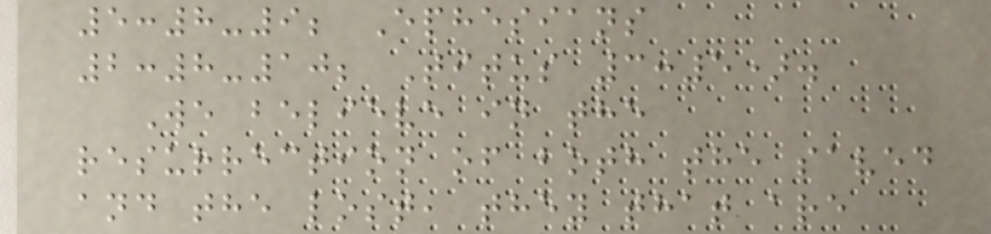5:8-9; Ephesians
2:8-10; Titus 3:5).
We believe in the
resurrection of both the saved
and the lost, they that are
